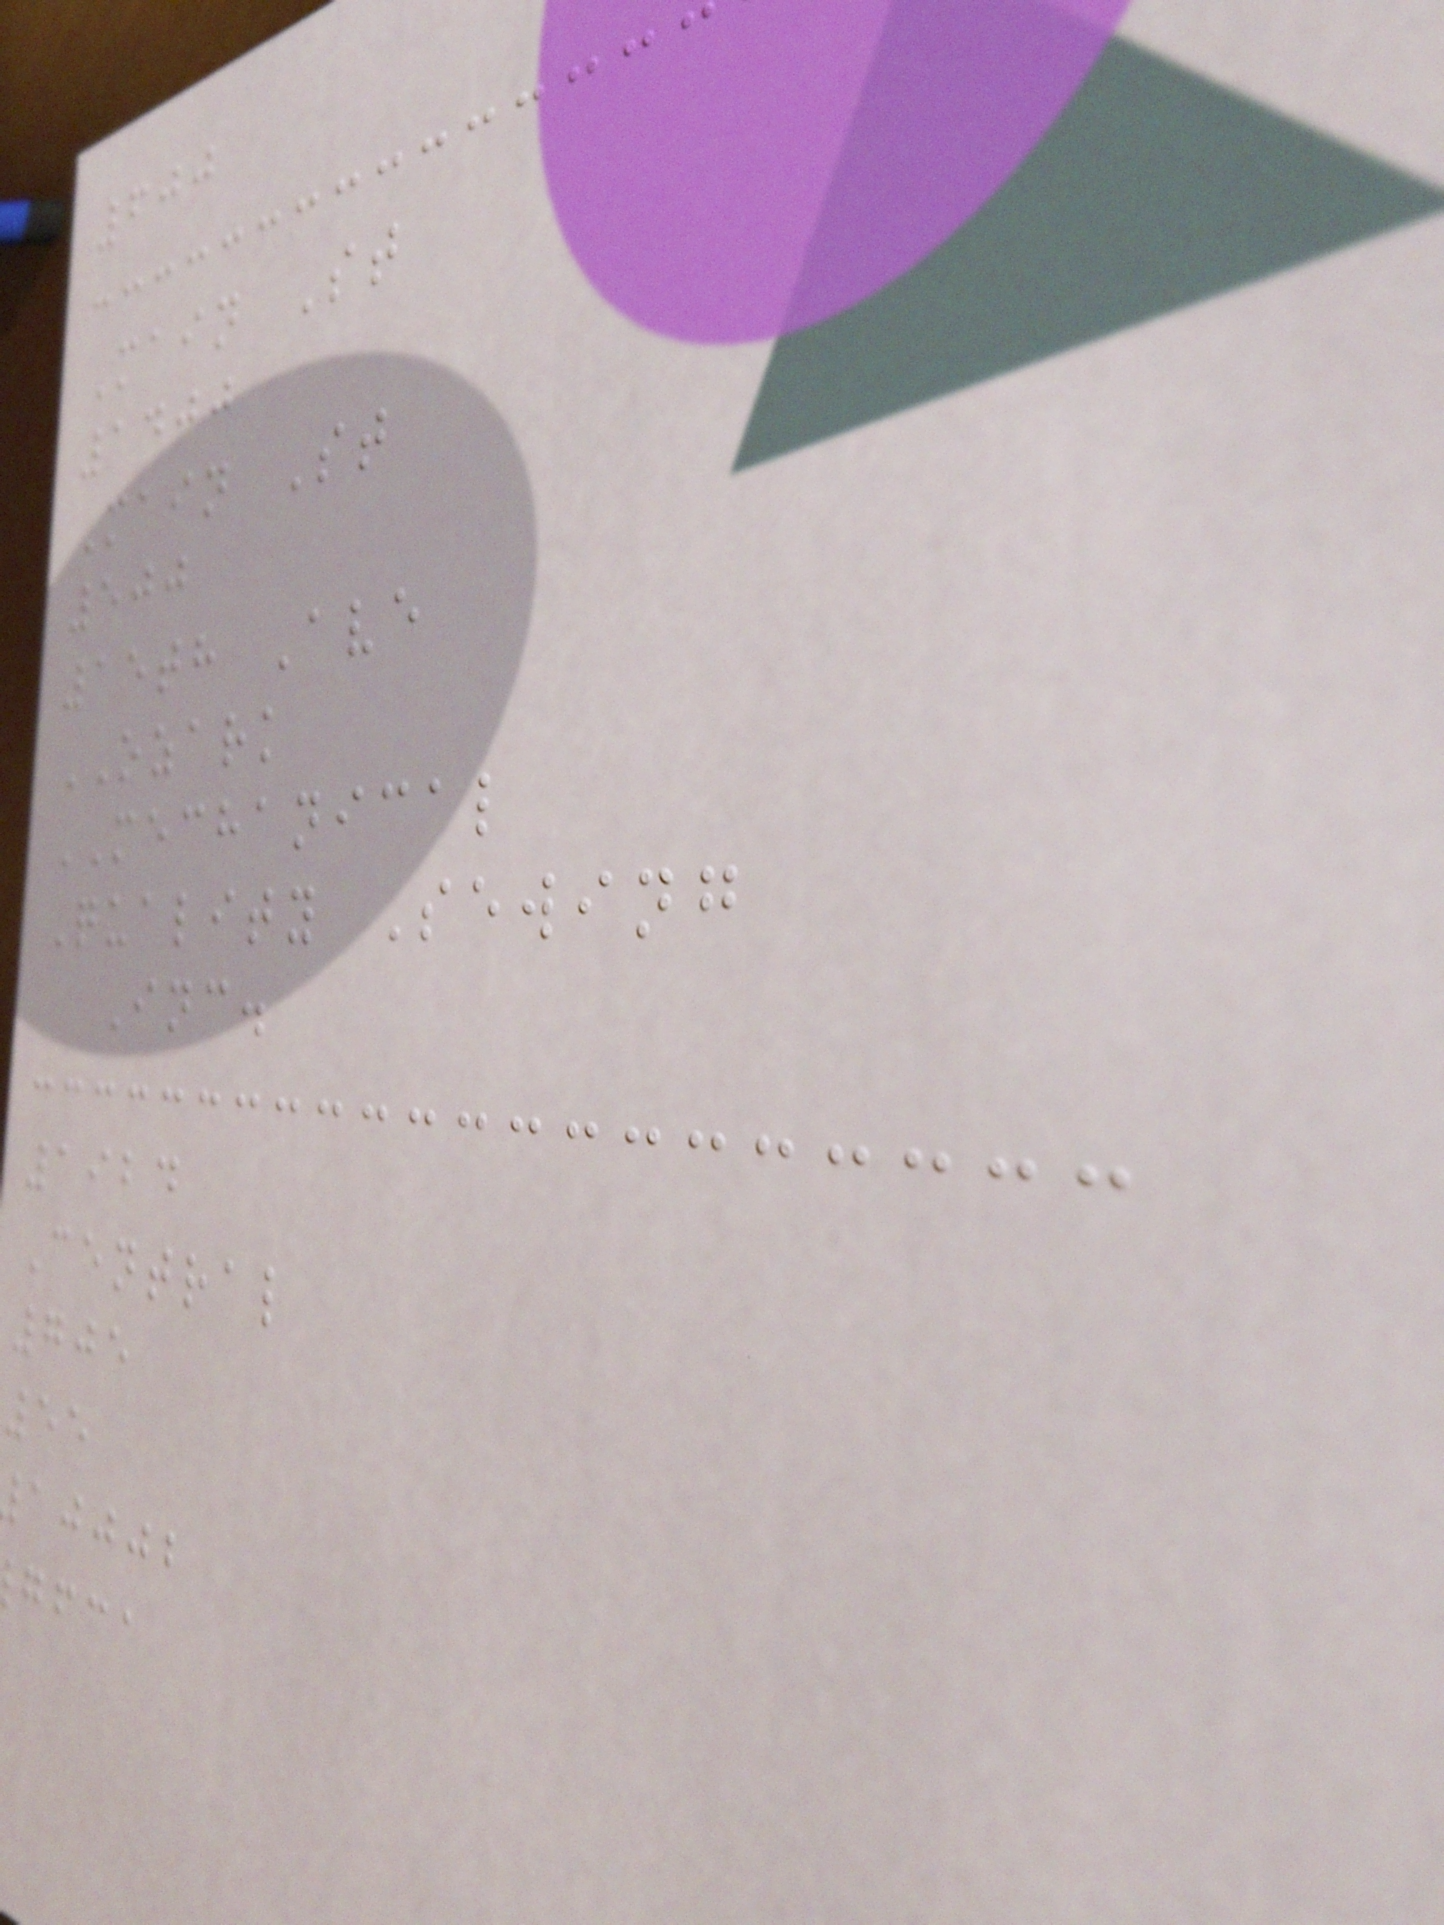600
Main St
1400
Main St
500
15th Ave
OZARK
MECHANICAL
Quality Sewing
Inc.
1924
Central
705
55
ajjjb
gfca
